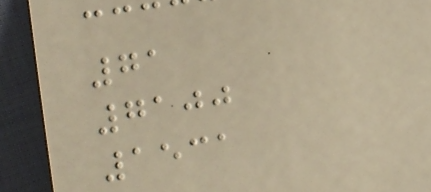71
7100
1531
